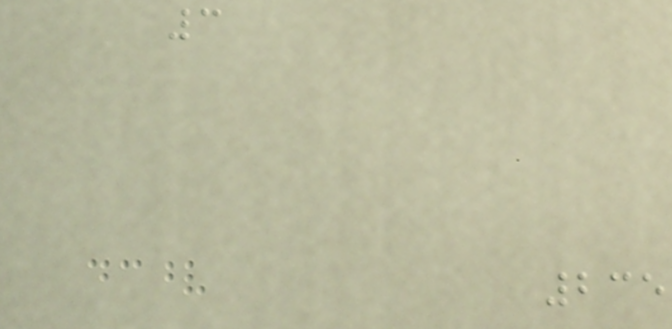3
235
